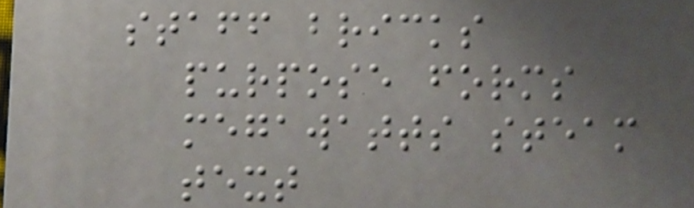staff bricks
purpose forms
megawatts steam
text
